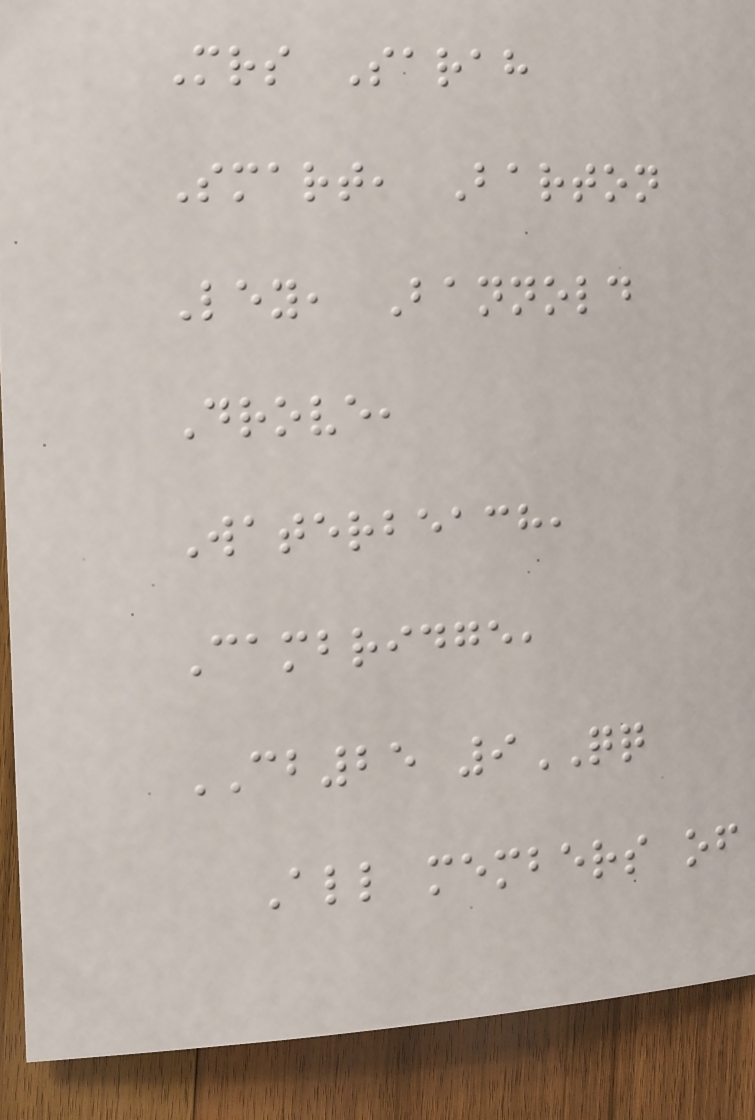Mrs Sarah
Smart, Barton
Ley, Bannold
Drove,
Waterbeach,
Cambridge,
CB25 9QQ
All members of
